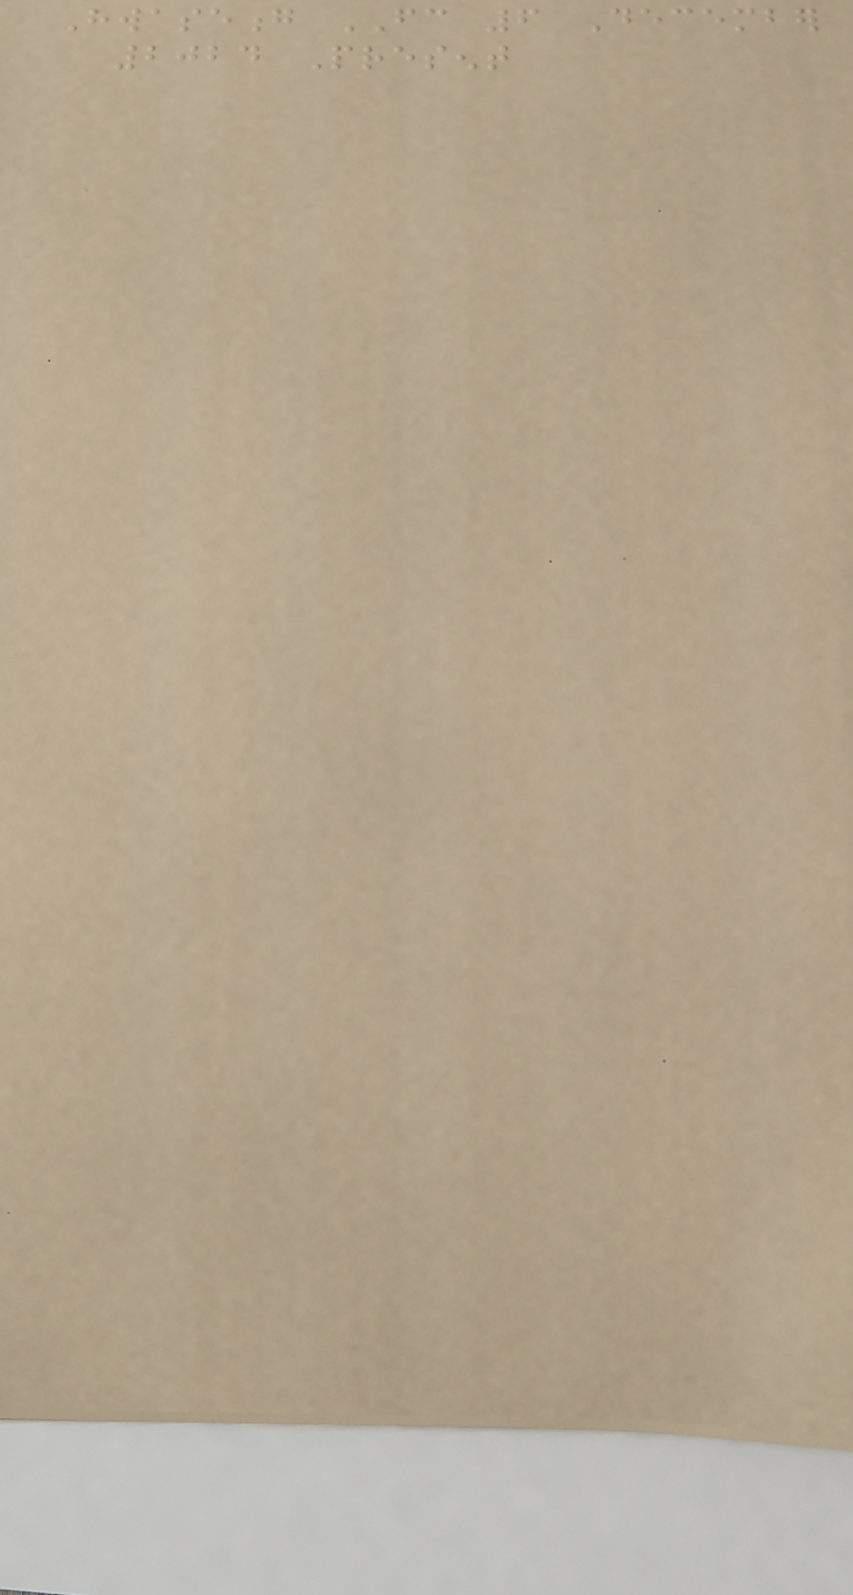Hwaseong FC 6 December
2024 Present
